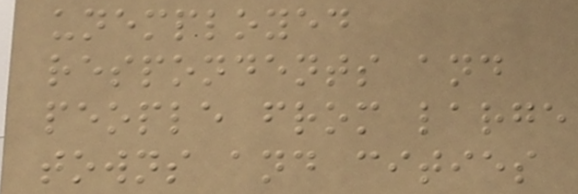unemployed
respondents and
people from large
towns and cities
